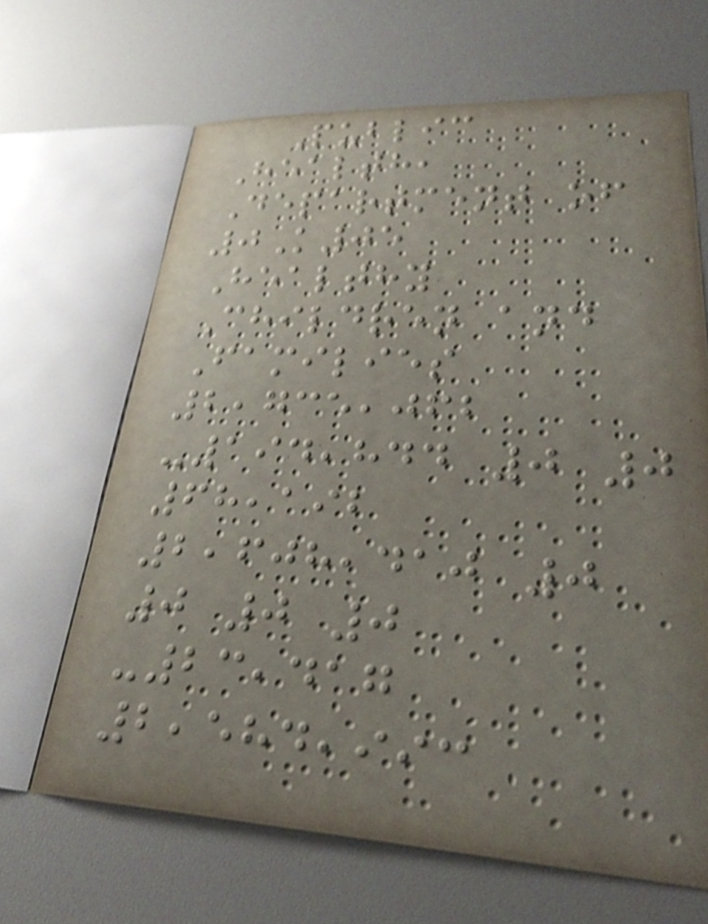Public
Health,
Department of
0K05
Healthy
Children and
Families
2,735,062
-194,844 0 0
68,192
2,608,410 0
0 0 0
-23,417
2,584,993
